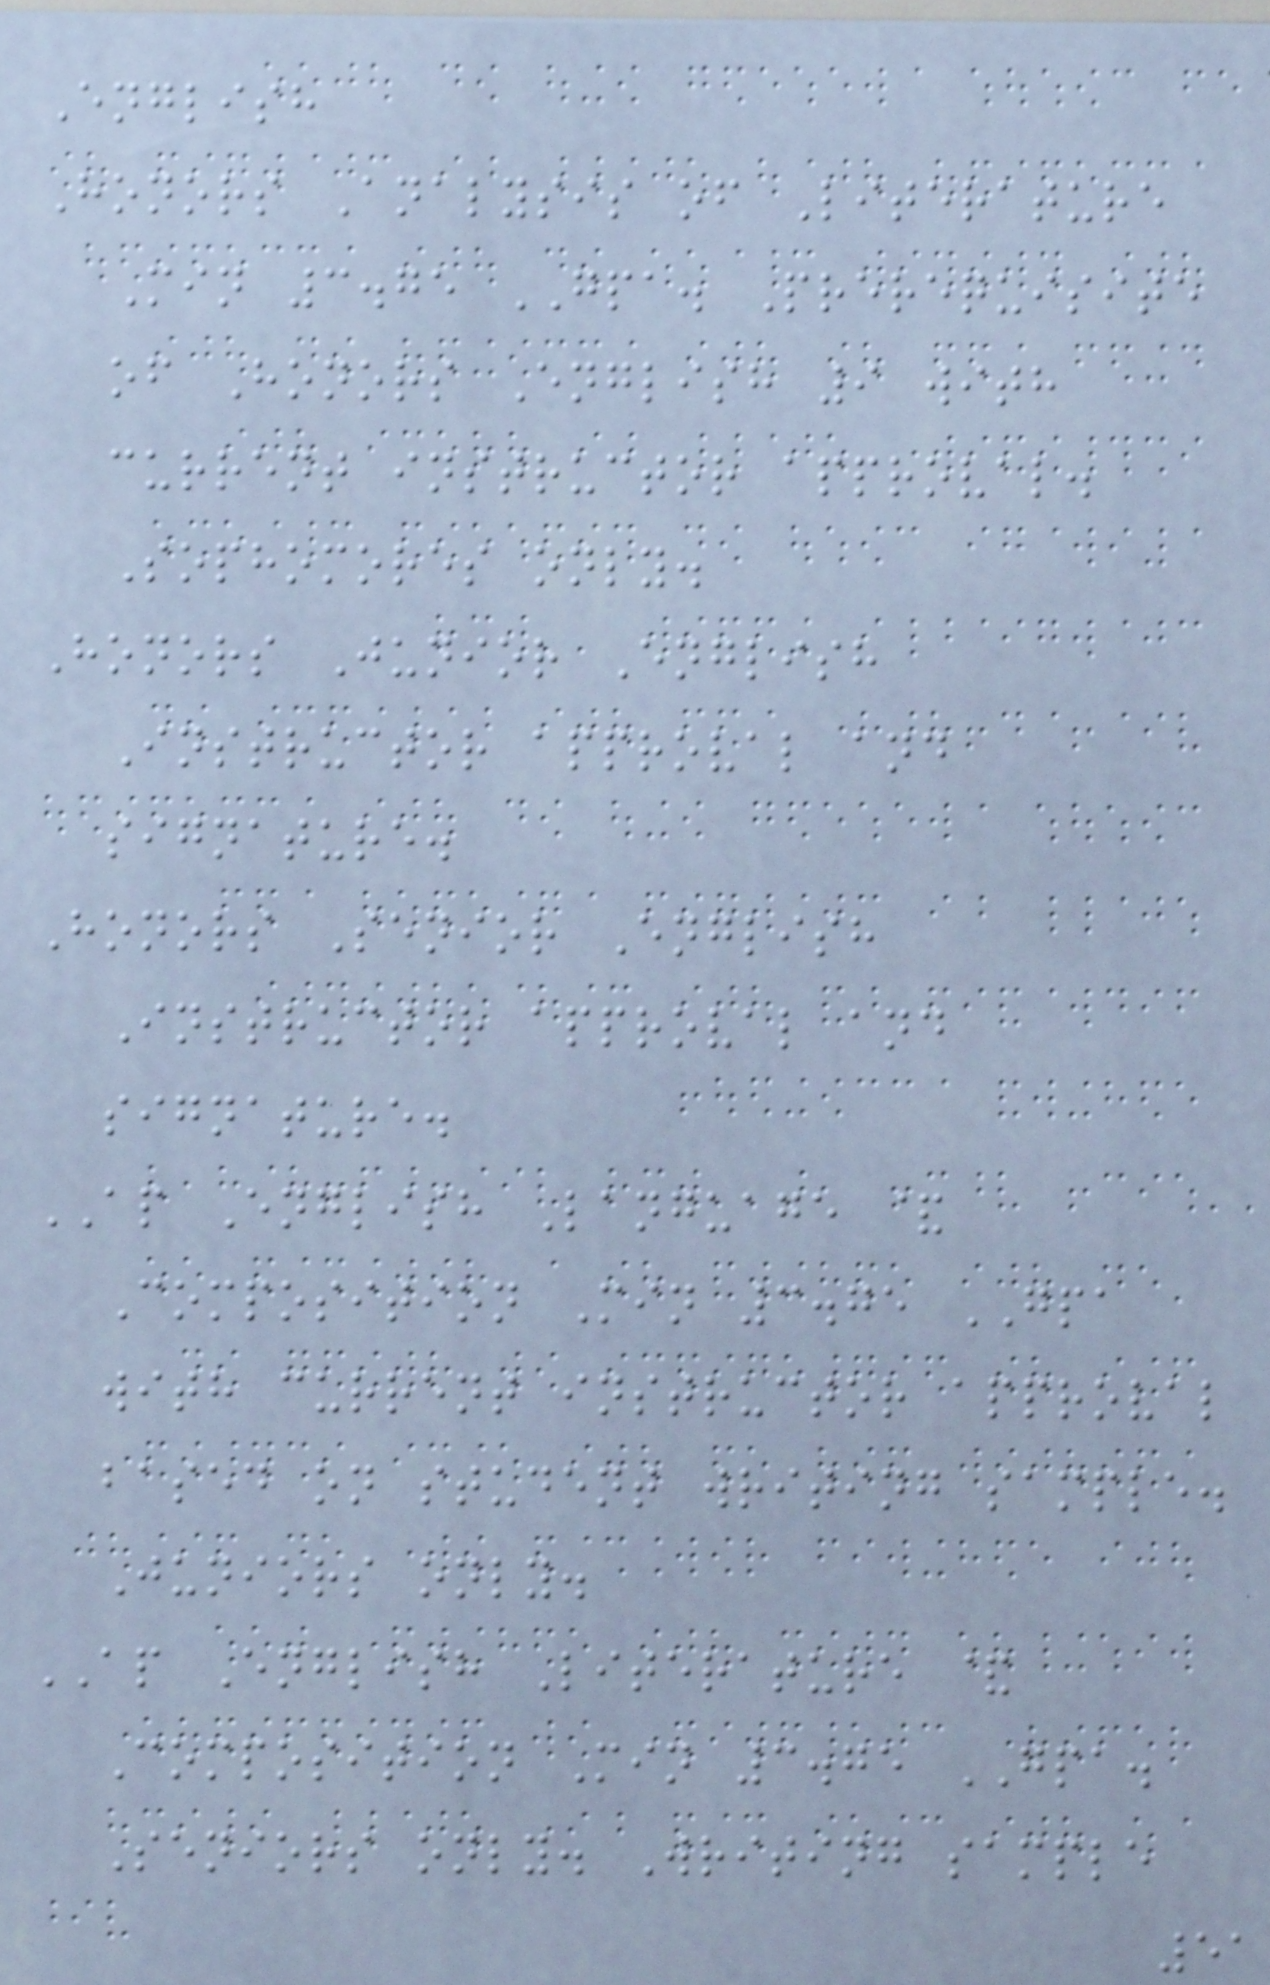English
Honors Analysis of Literature
Min 3.75 GPA. Prerequisite
of Honors English 9 with
current instructor approval.
Sophomores only.
Honors Junior English
Instructor approval and
signature.
Honors Senior English
Instructor approval and
signature.
AP English Language &
Composition Min 3.75 GPA
with current instructor approval
based on student writing sample.
Juniors only.
AP English Literature &
Composition Min 3.75 GPA.
Seniors only. Writing sample
51
